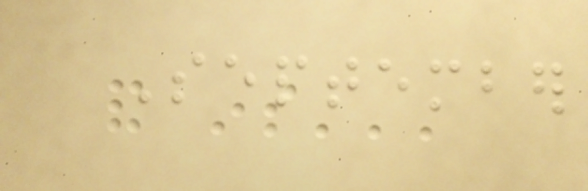September
